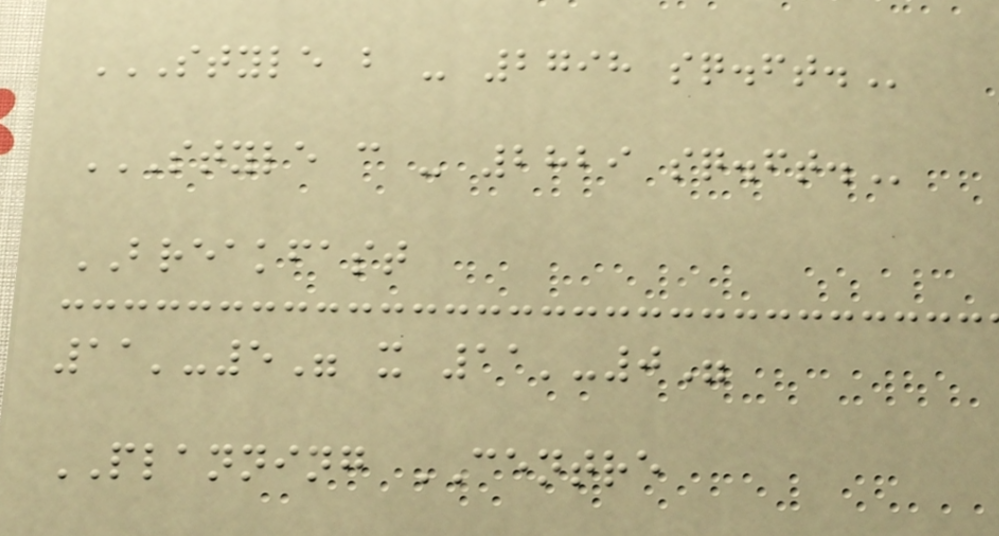STYLE B - 2798 SQ.FT.
STYLE C - 2829 SQ.FT.
BREAKFAST
11'-5" x 11'-0"
PLANNING CENTRE
